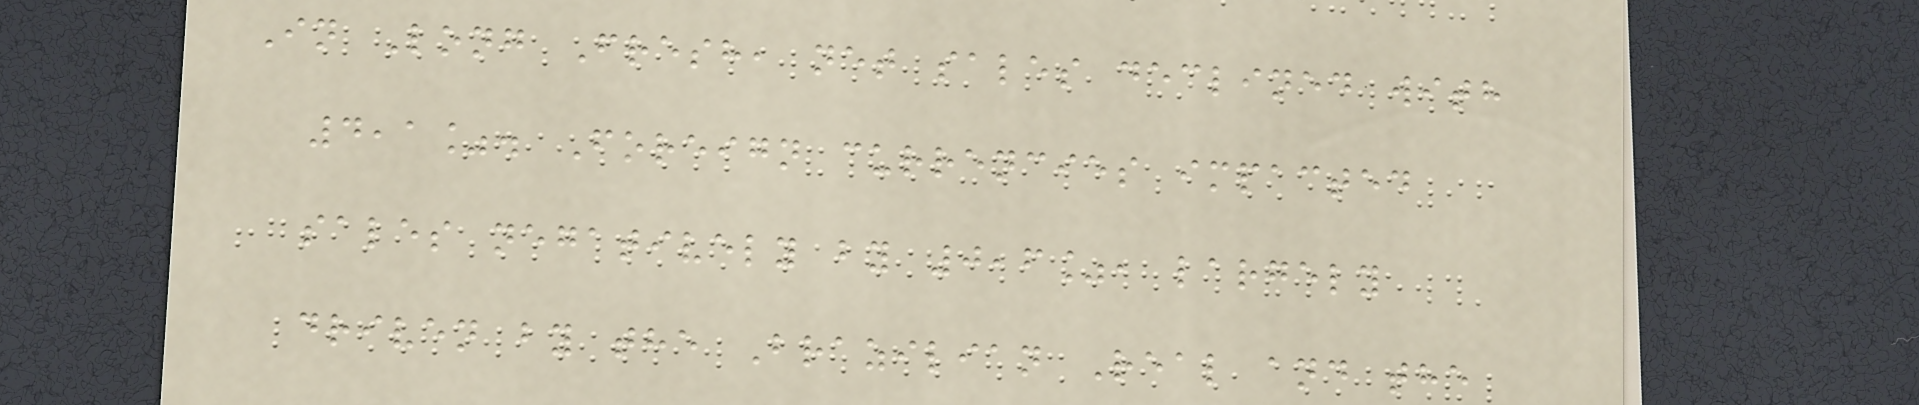In Long Fresh, net sales declined with
4,1%. Foreign currencies impacted
sales negatively by 0,6%, largely
driven by the Brazilian Real and the
